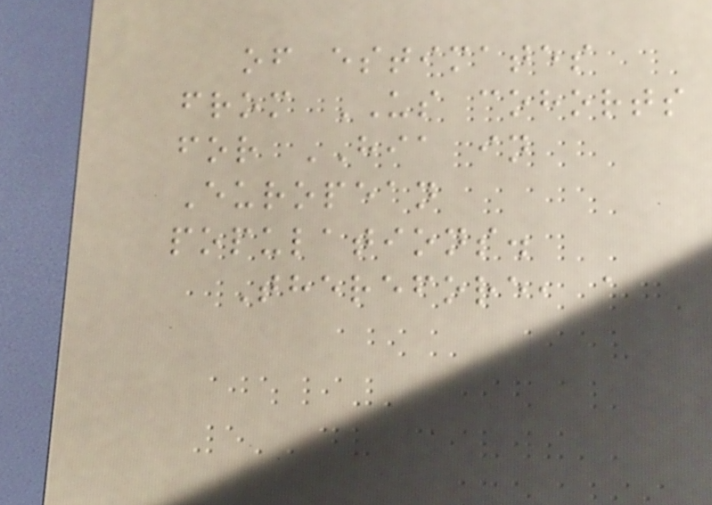of estimates
from US cohorts
for HIA in
European
populations.
Therefore, a
